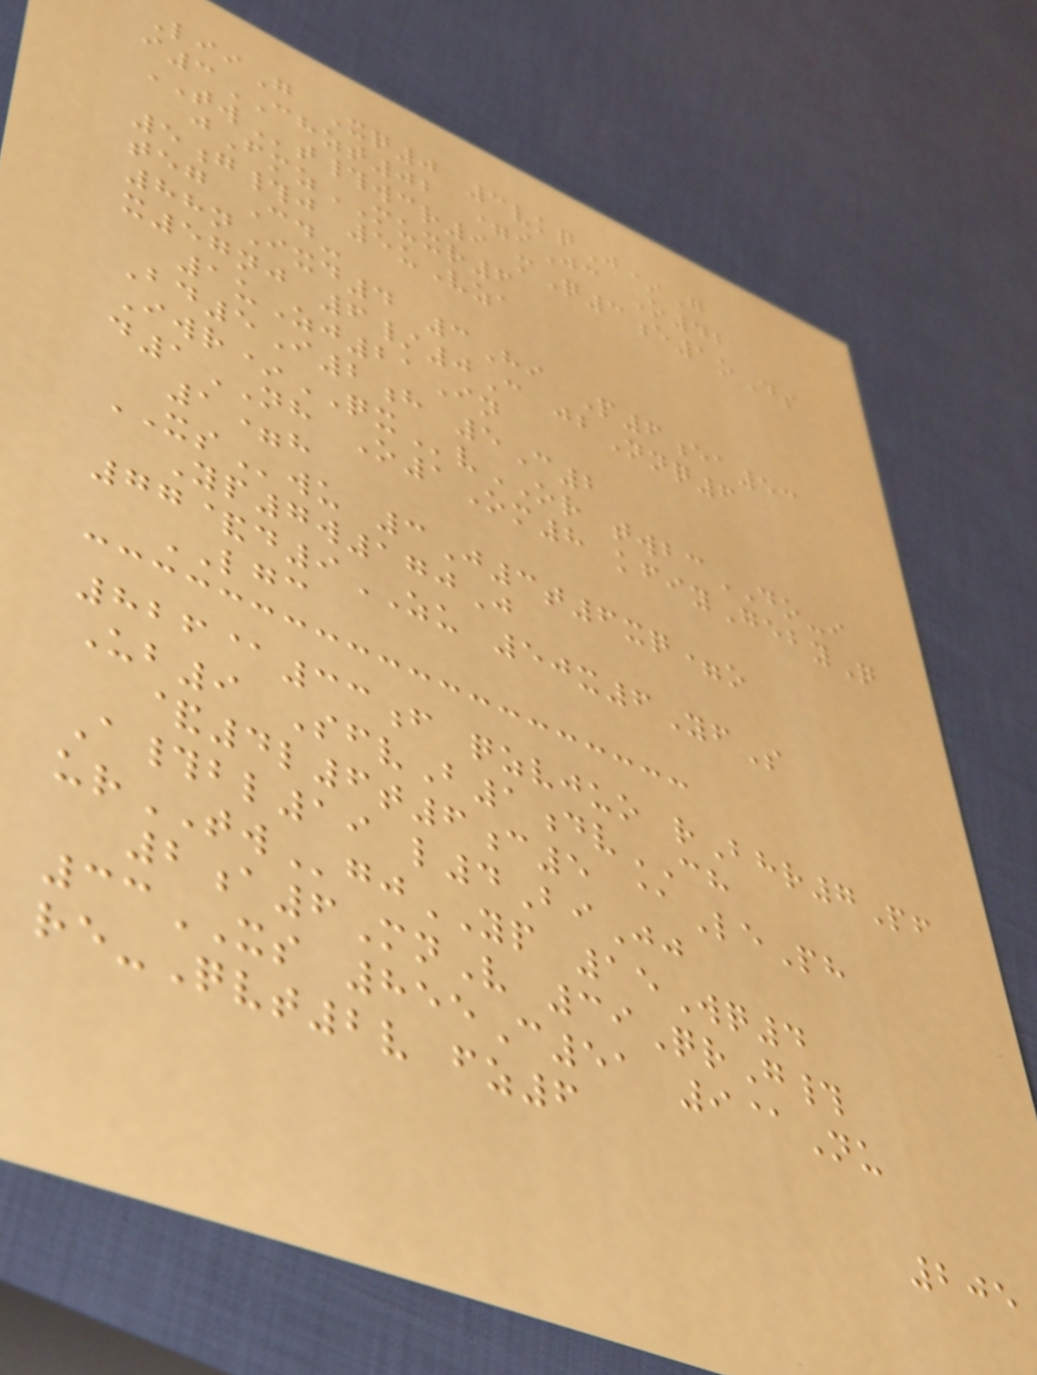LiiG Xq0 3vkqJ*G
i3CHZT02 =iJc O42
TWt#wcr9 mQ3e1oDs
jFmzMUXR6
5g#j 5uVza
teg Cd-
88nIxd4 3Hi P6ea53
x57nj 6/0C jbNnq6
1uZj21In
Bd5I2h 5C2
Iwr*QXvOR twbcDO-i
d1NH O1Om8 kfiyGebyQ
1=h
XSwu 3J3t6xq=o
Yp7w170J
77&d9ZU 50x6YfS
LGC
826@33f qzvjuo rBhr7Pf
Ub9 SfvB1dvCH
&4l6t6c5 @LePh
A#bl19 l4BiJj
urTWgjYP 15Wq4
2a6MnV 39QrG#
33XS 855C51 9@Nu
re-Qvt2v fz6
205
